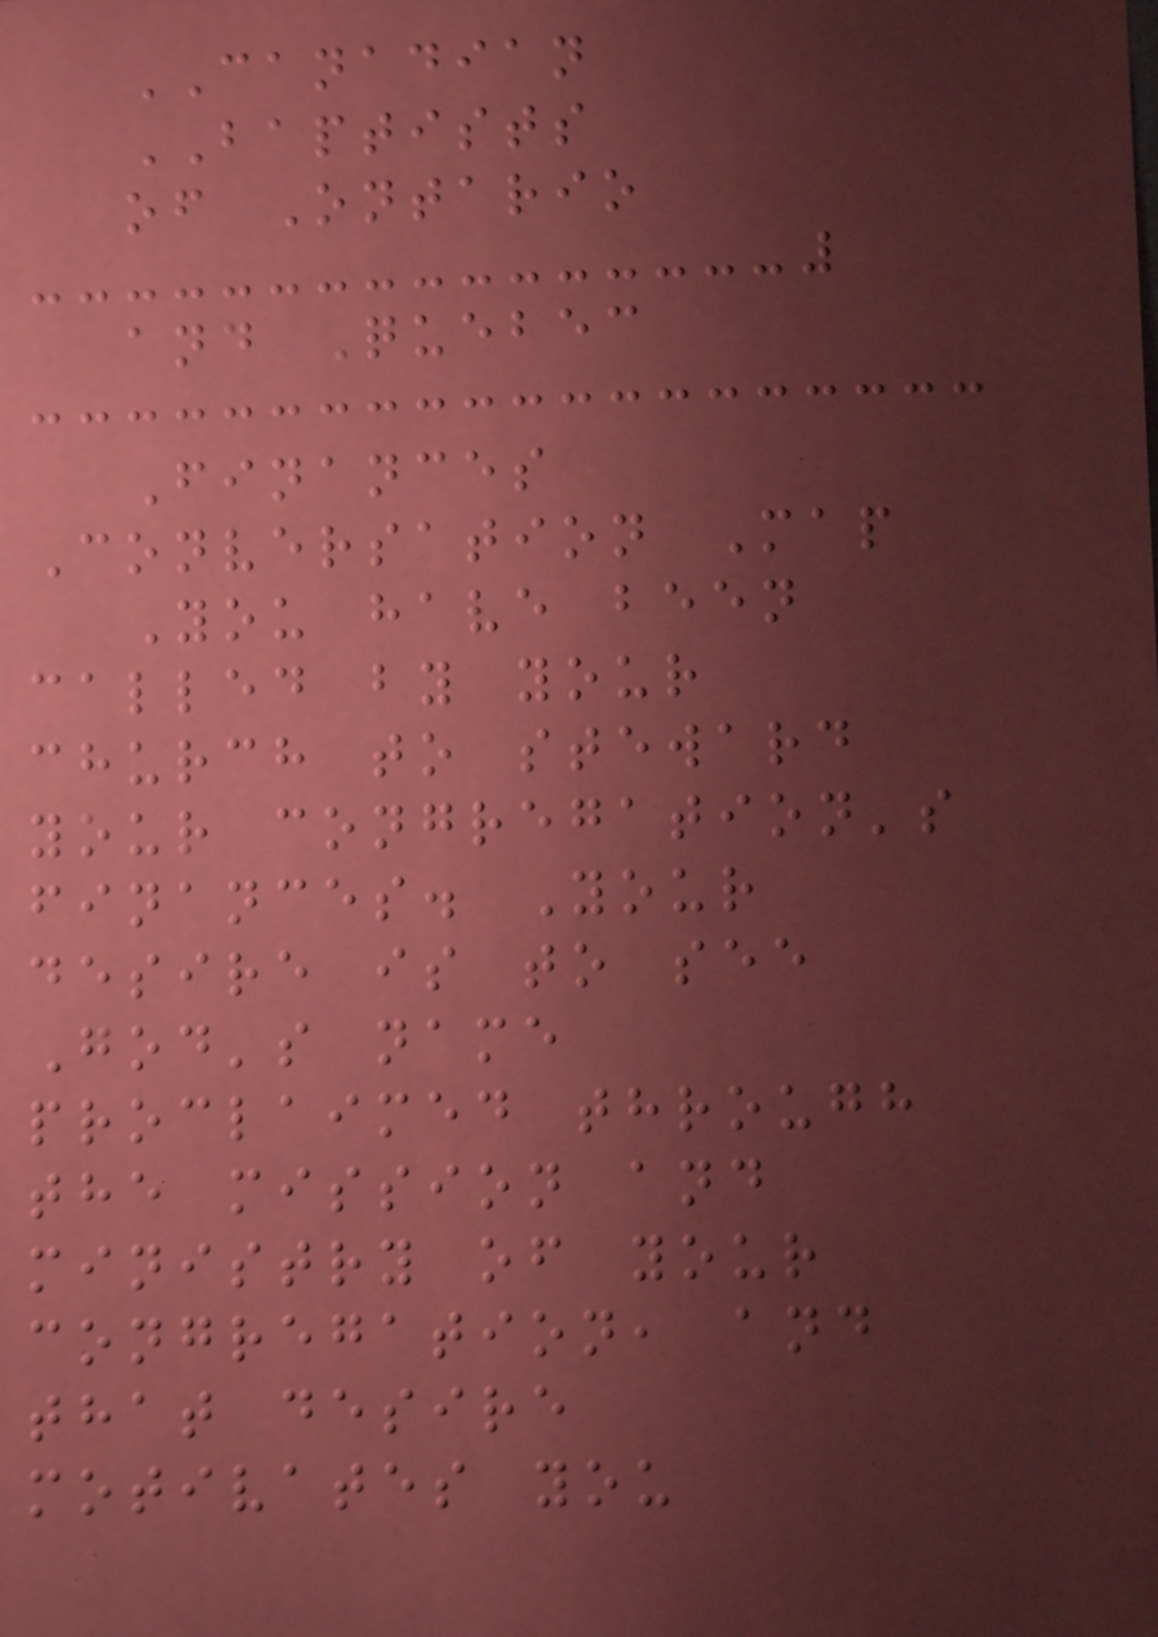CANADIAN
BAPTISTS
of Ontario
and Quebec
Finances
Conversation Map
You have been
called by your
church to steward
your congregation's
finances. Your
desire is to see
God's name
proclaimed through
the mission and
ministry of your
congregation, and
that desire
motivates you
